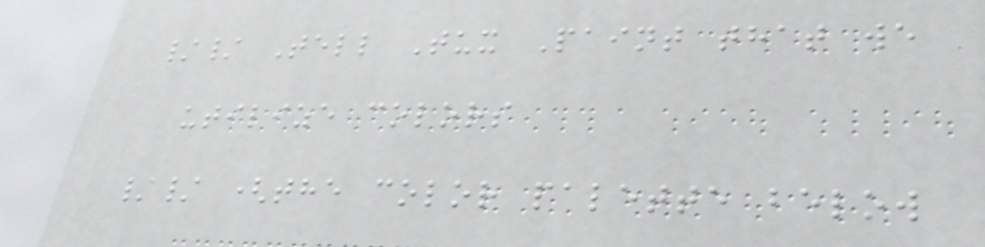// Tell Tux Paint that we
utilize colors
// (the color palette below
